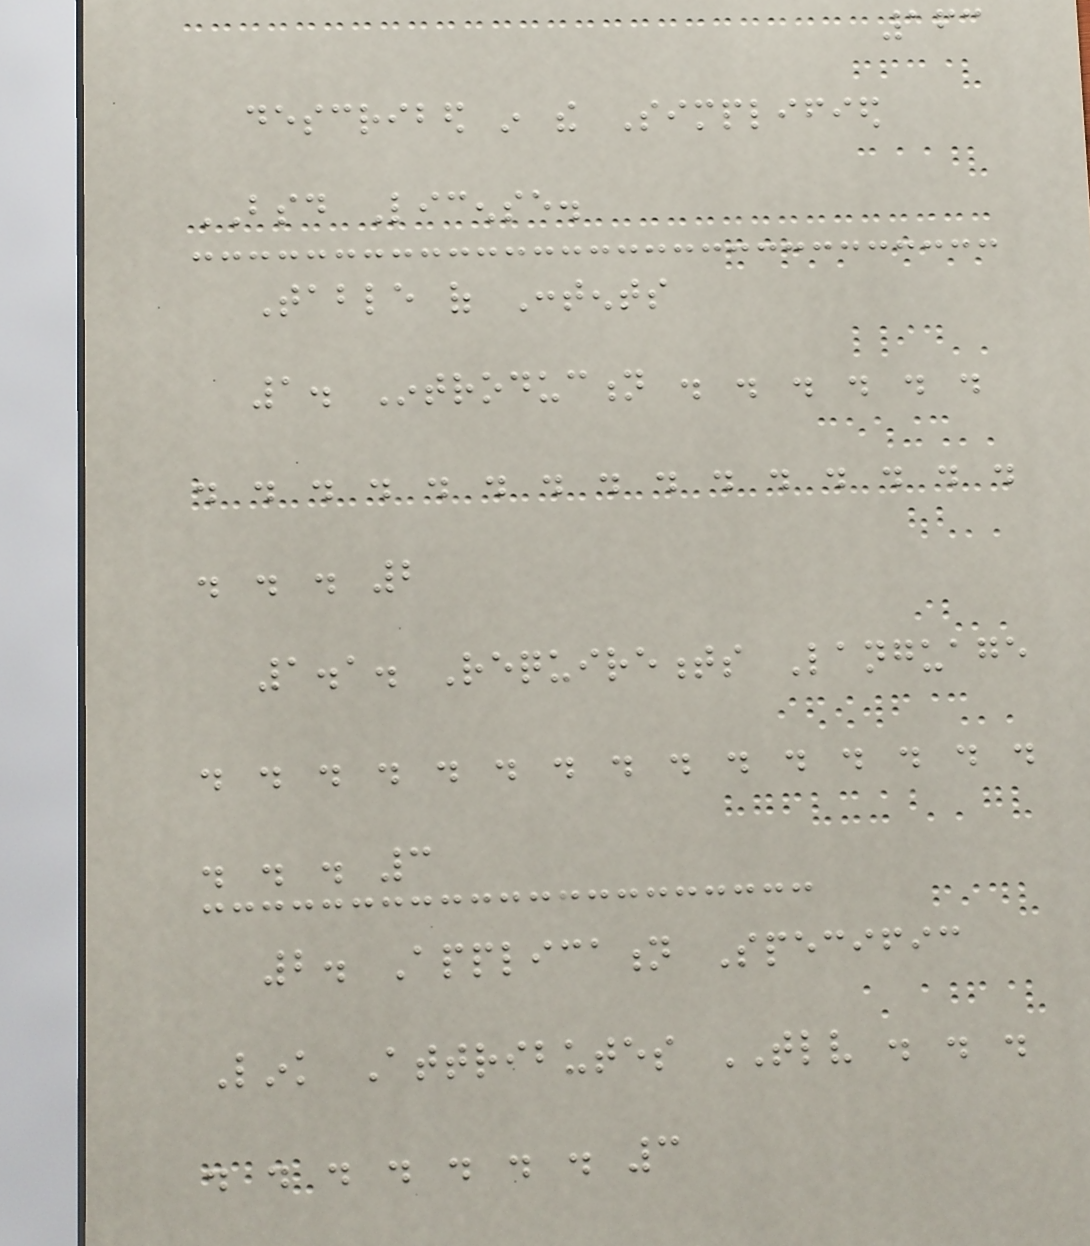163
described in the Simplified
BSD License.
Table of Contents
1. Introduction . . . . . .
. . . . . . . . . . . . . . .
. . . 2
1.1. Requirements Language
. . . . . . . . . . . . . . .
. . . 3
2. Application Specific
Link Attributes TLV . . .
. . . . . . . 3
